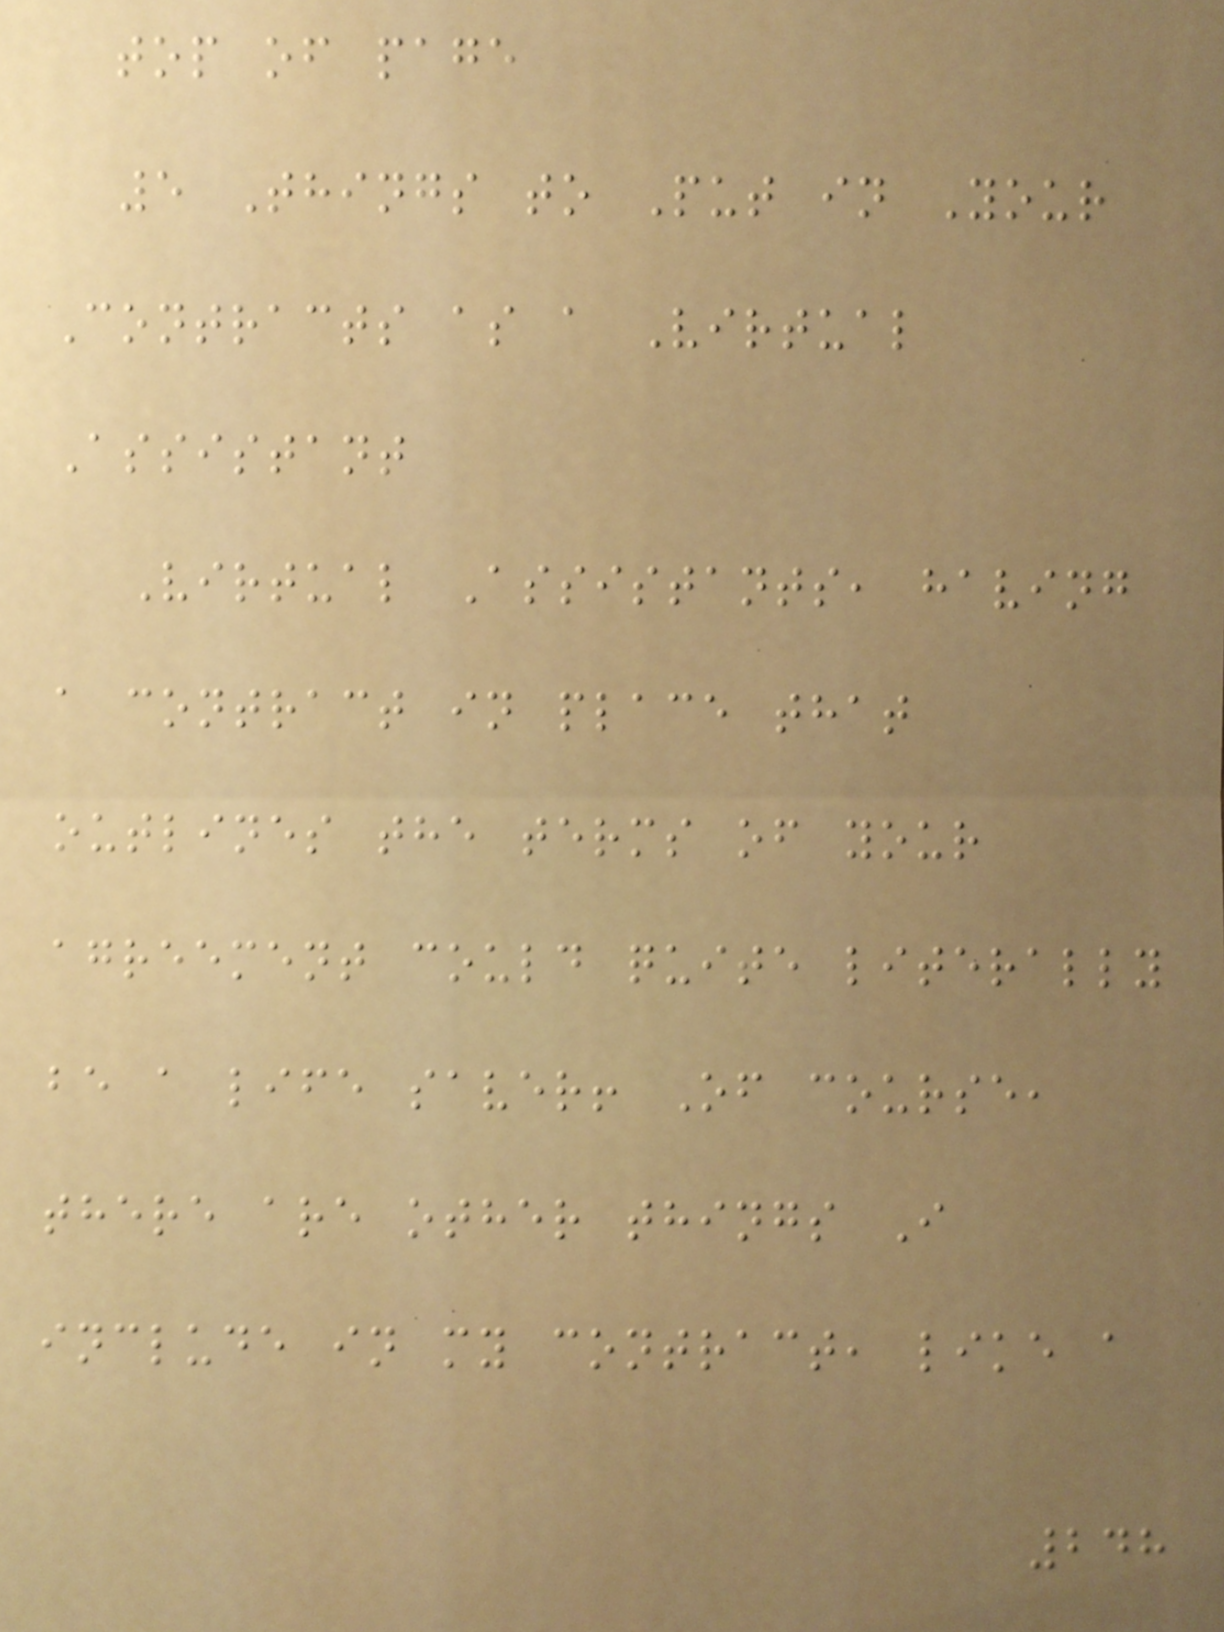top of page
5 Things to Put in Your
Contracts as a Virtual
Assistant
Virtual Assistants, having
a contract in place that
outlines the terms of your
agreement could quite literally
be a life saver! Of course,
there are other things I
include in my contract, like a
248
